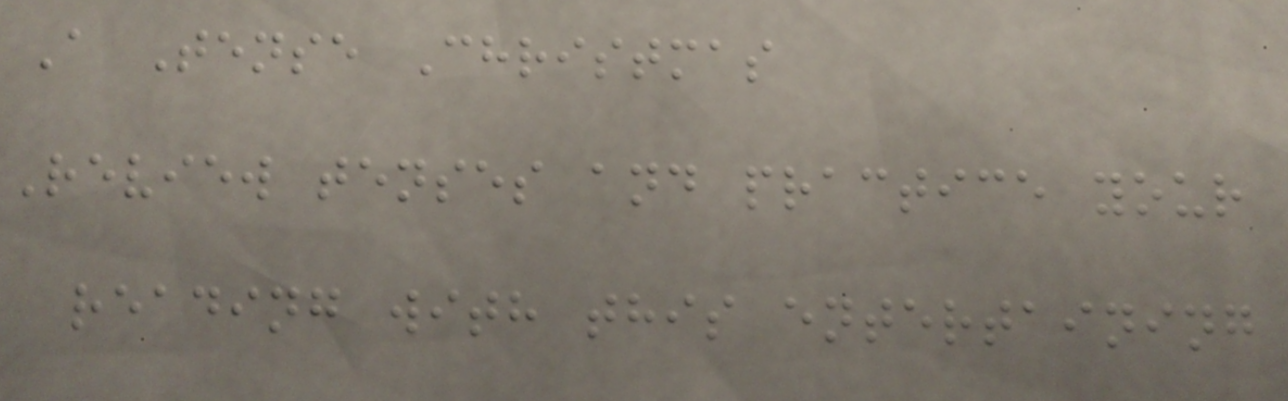A Tense Christmas
Review tenses and practice your
reading with this entertaining
